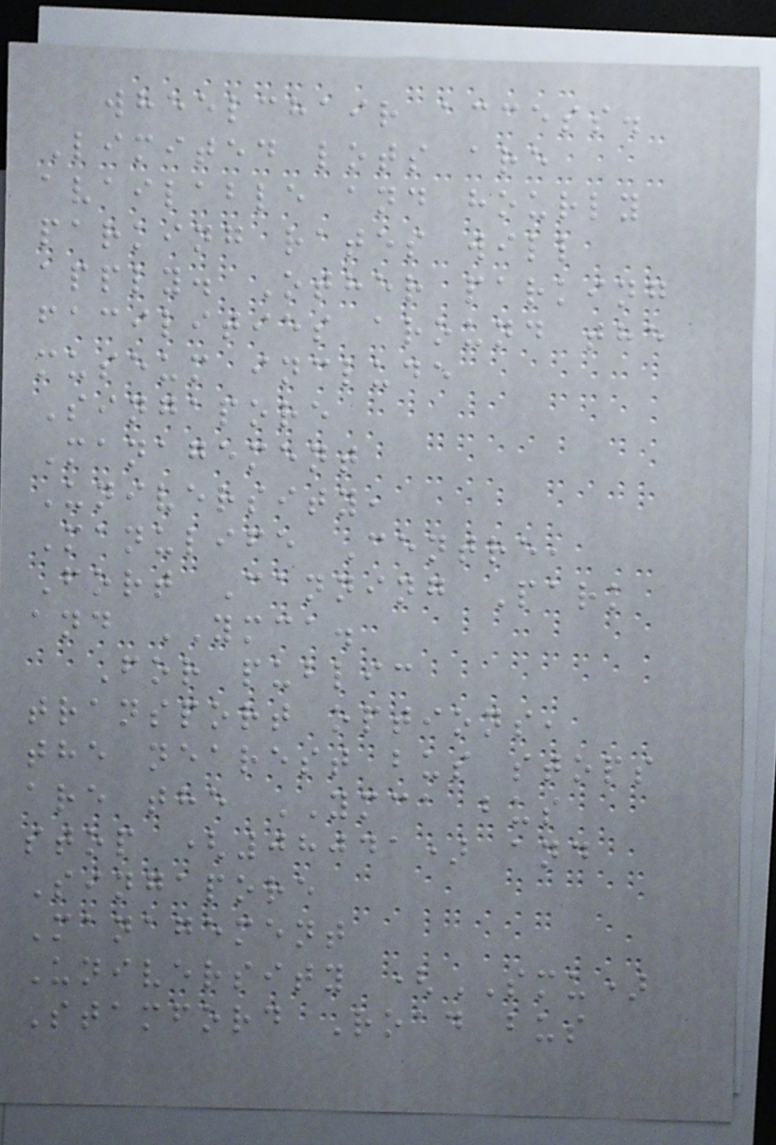wheelchair access.
Limited lots are
available and hourly
parking rates will
apply. Other parking
facilities around the
museum include
Singapore
Management
University,
Manulife Centre,
Fort Canning Park
and YMCA.
For public
transport options,
the nearest bus stops
are the YMCA bus
stop (08041) and
Singapore
Management
University (SMU)
Stamford Road bus
